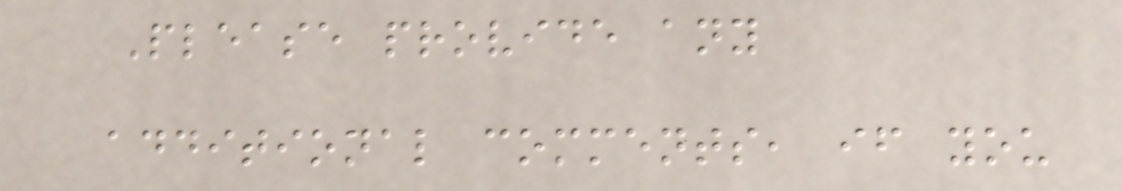Please provide any
additional comments, if you
